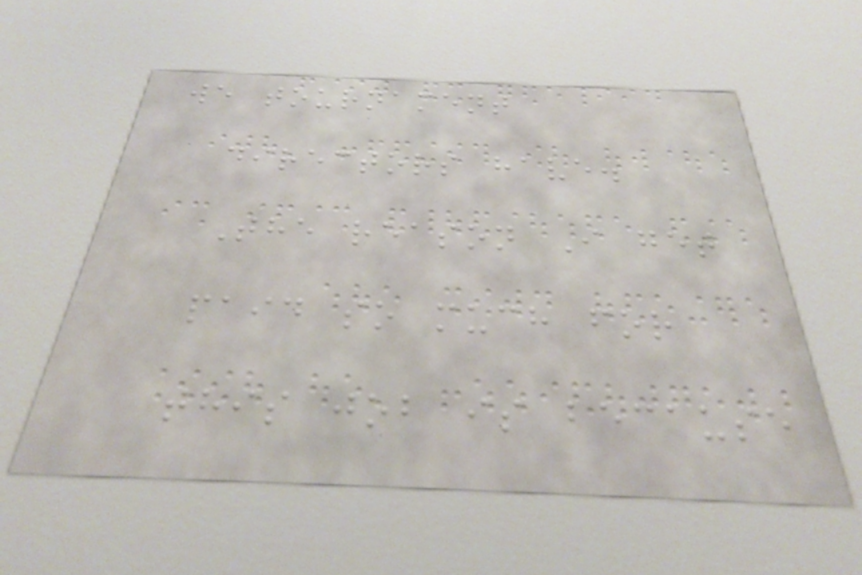we tournament
directors have.
The reason I get
paid so much for
this job is because
